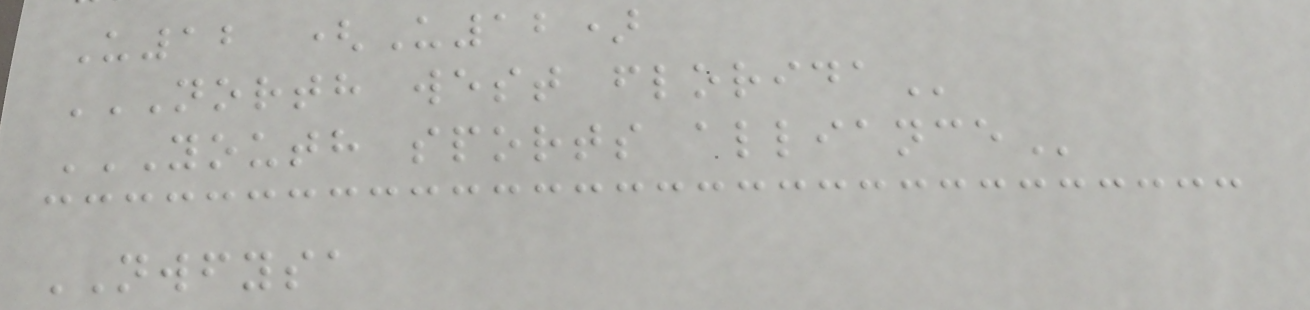U12 (U12)
NORTH WEST FLORIDA
YOUTH SPORTS ALLIANCE
NWFYSA
